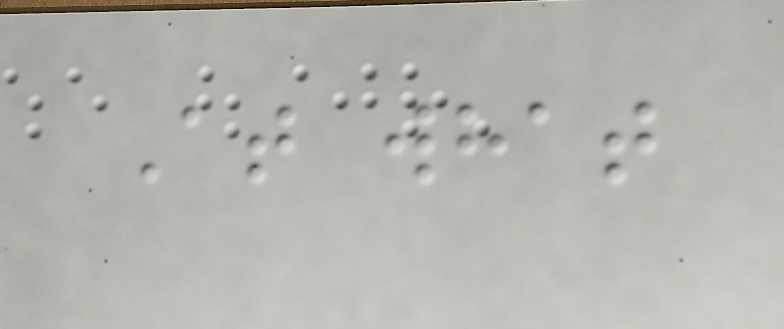At what
